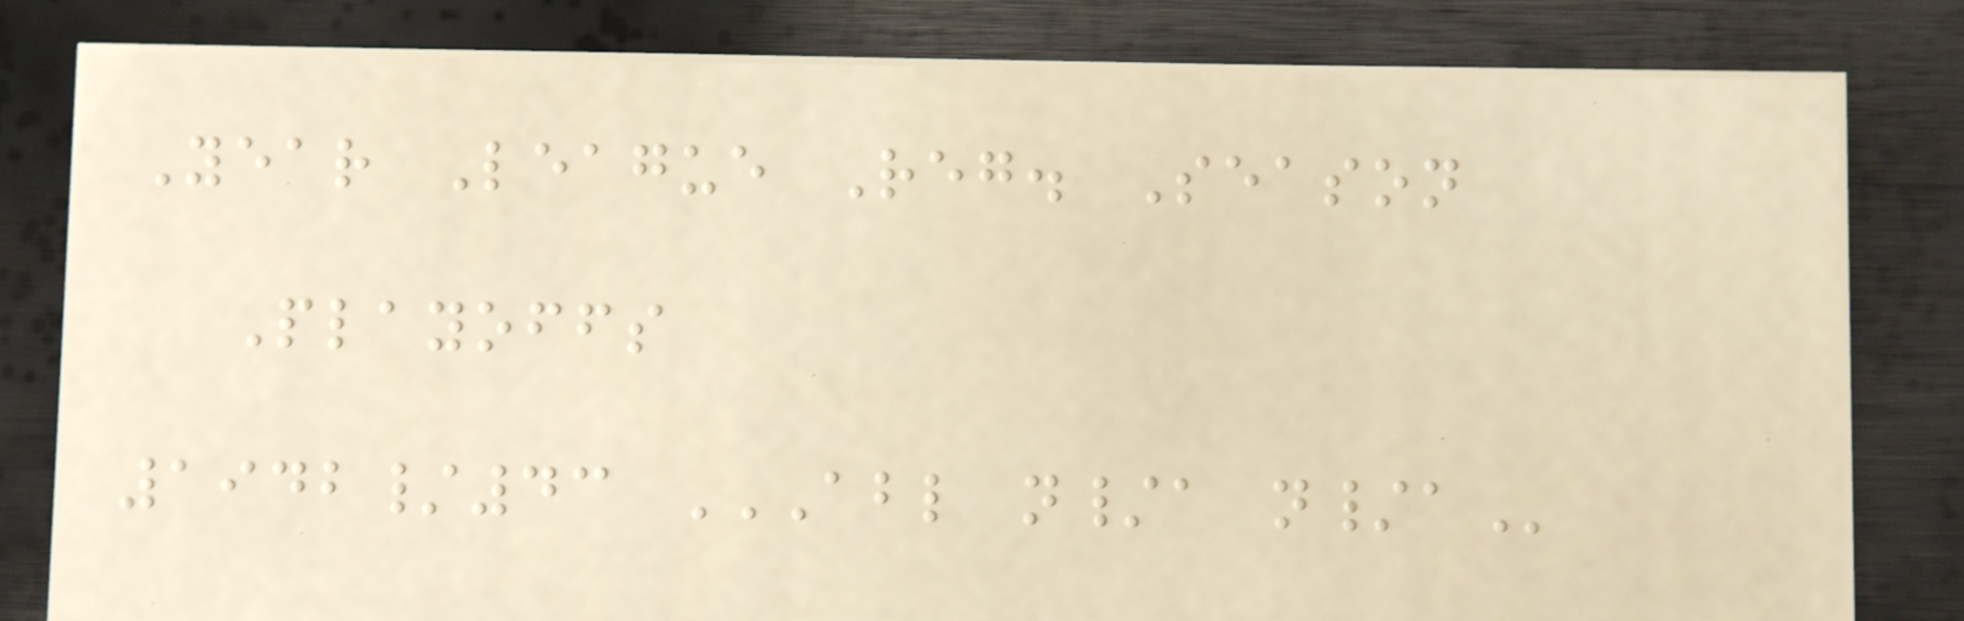Year League Reg. Season
Playoffs
1942/43 ABL N/A N/A
